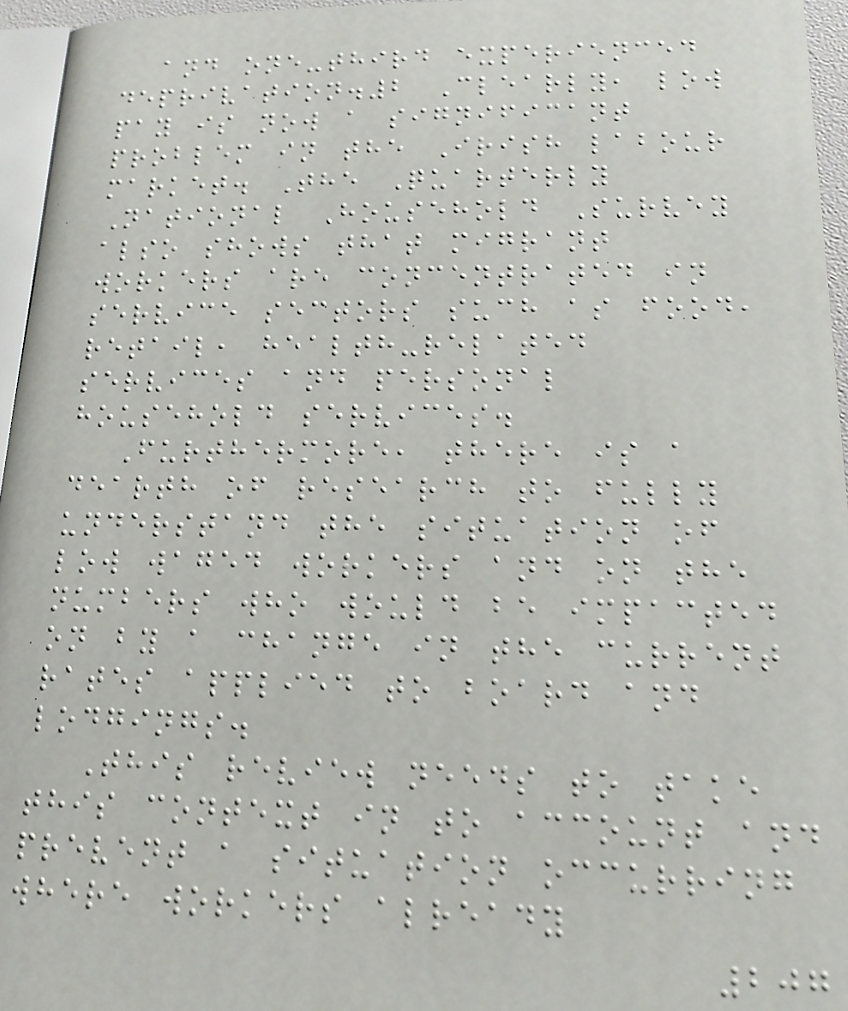and one-third experienced
deprivation.2 Clearly, low
pay is now a significant
problem in the Irish labour
market. The Quarterly
National Household Survey
also shows that migrant
workers are concentrated in
service sectors such as food,
retail, health-related
services and personal
household services.
Furthermore, there is a
dearth of research to fully
understand the situation of
low waged workers and on the
numbers who would be impacted
on by a change in the current
rates applied to board and
lodgings.
This review needs to take
this context in to account and
prevent a situation occurring
where workers already
207
